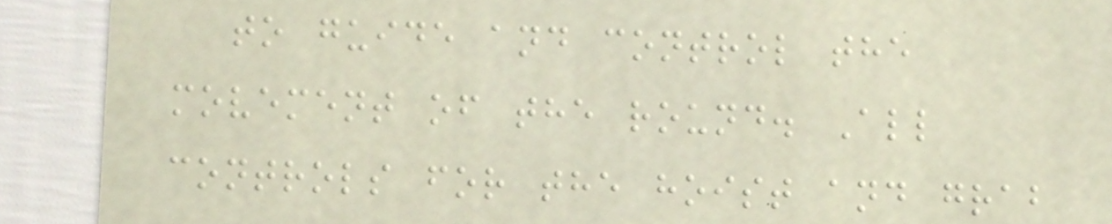to guide and control the
movement of the round. All
controls for the hoist and grab
